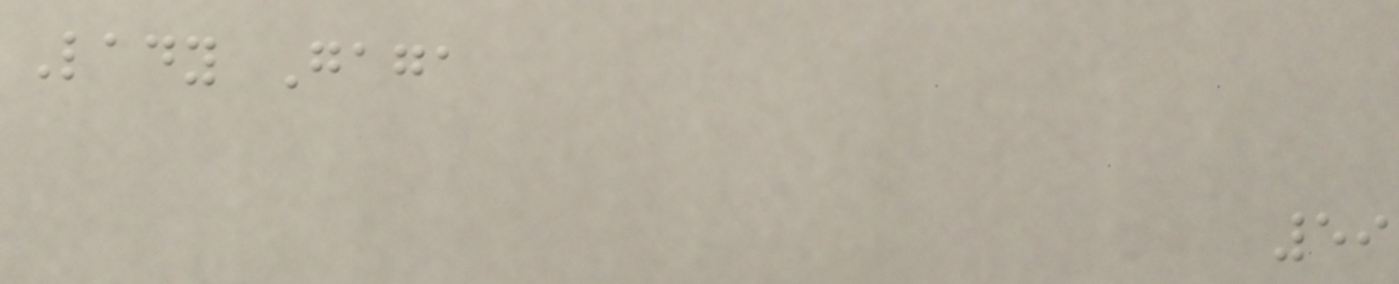Lady Gaga
59
